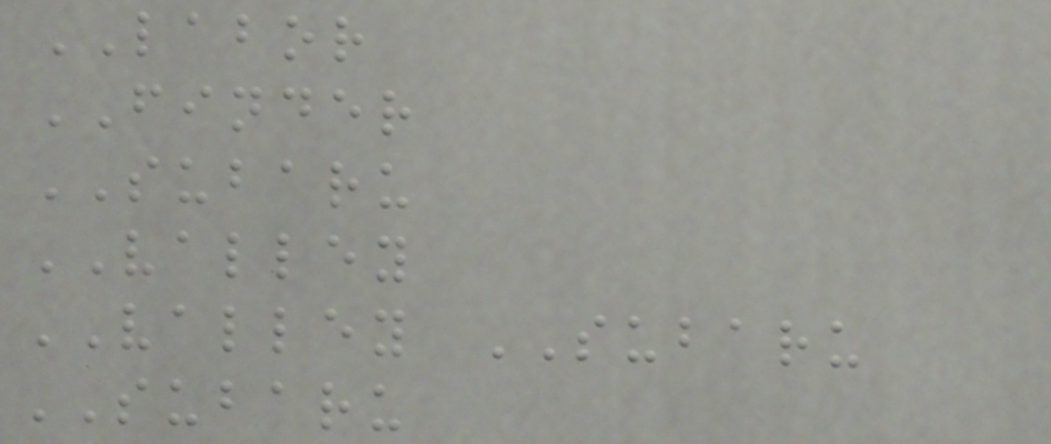LABOR
FINDER
SUBARU
VALLEY
VALLEY SUBARU
SUBARU
